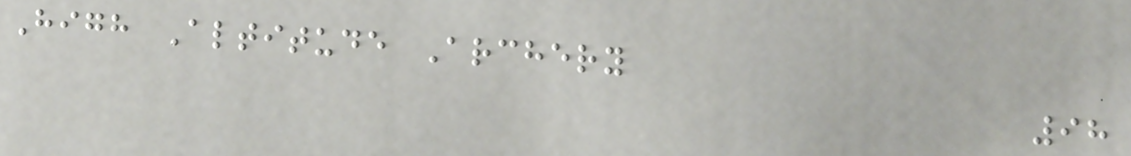High Altitude Archery
98
